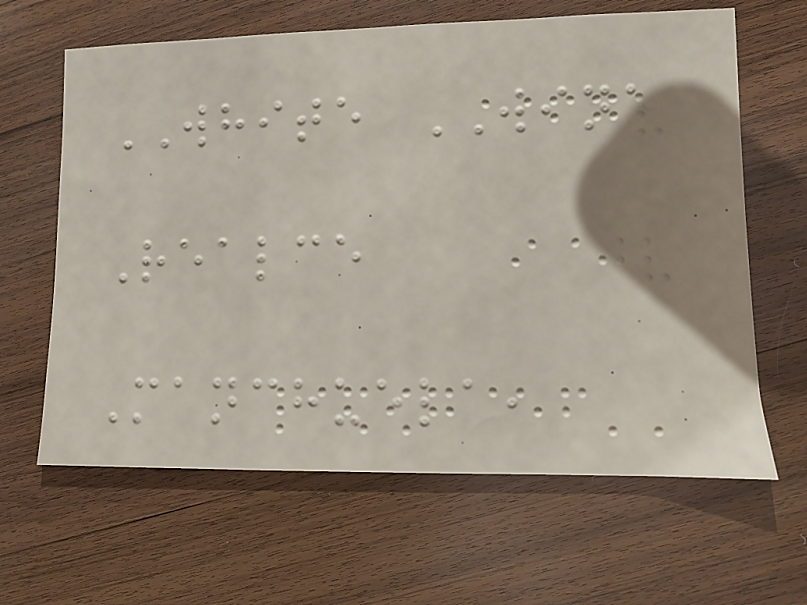WHITE WINE
Realce
Manchuela,
